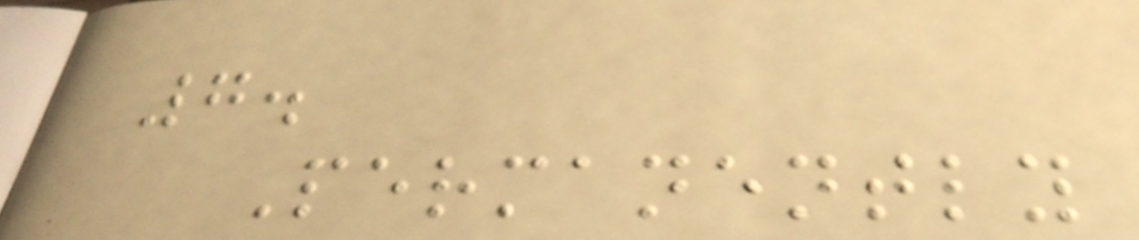7.
Permanently
